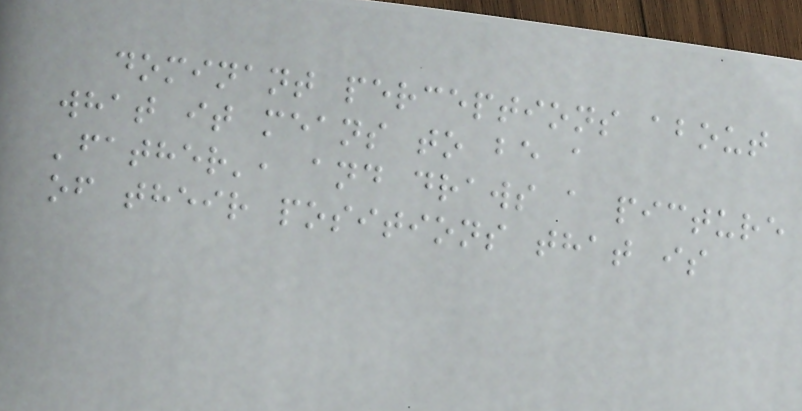dominant perceptions about
what it means to be a
'father', and draws a picture
of their positions that is
